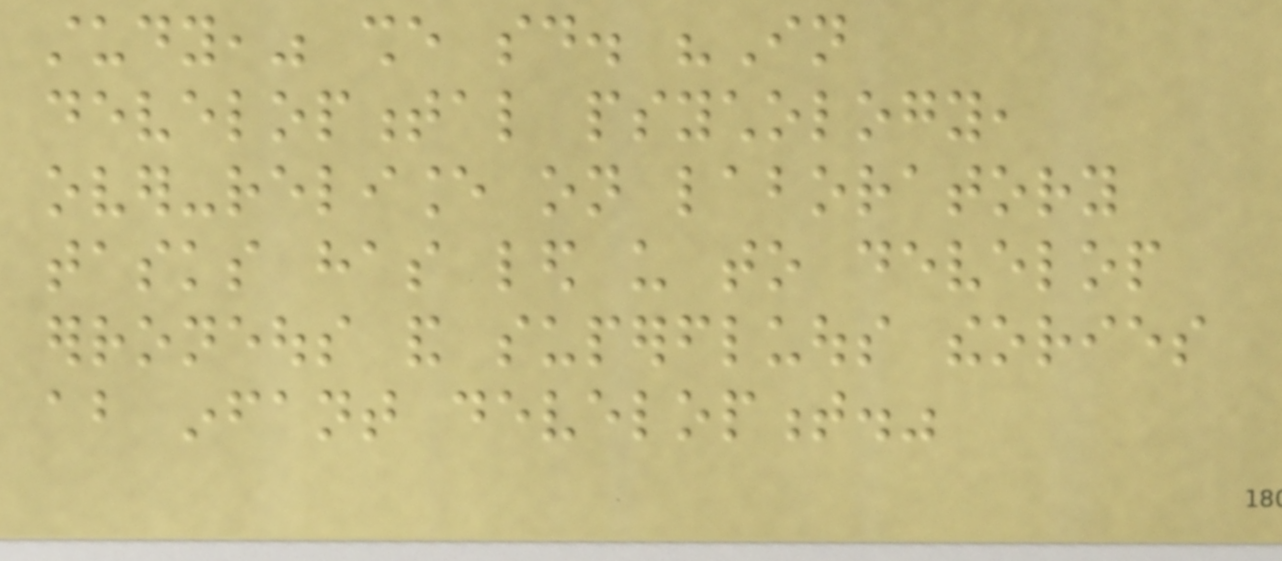study," she said. "In
developmental psychology,
over-reliance on laboratory
tasks has led us to develop
erroneous and superfluous theories
about infant development."
